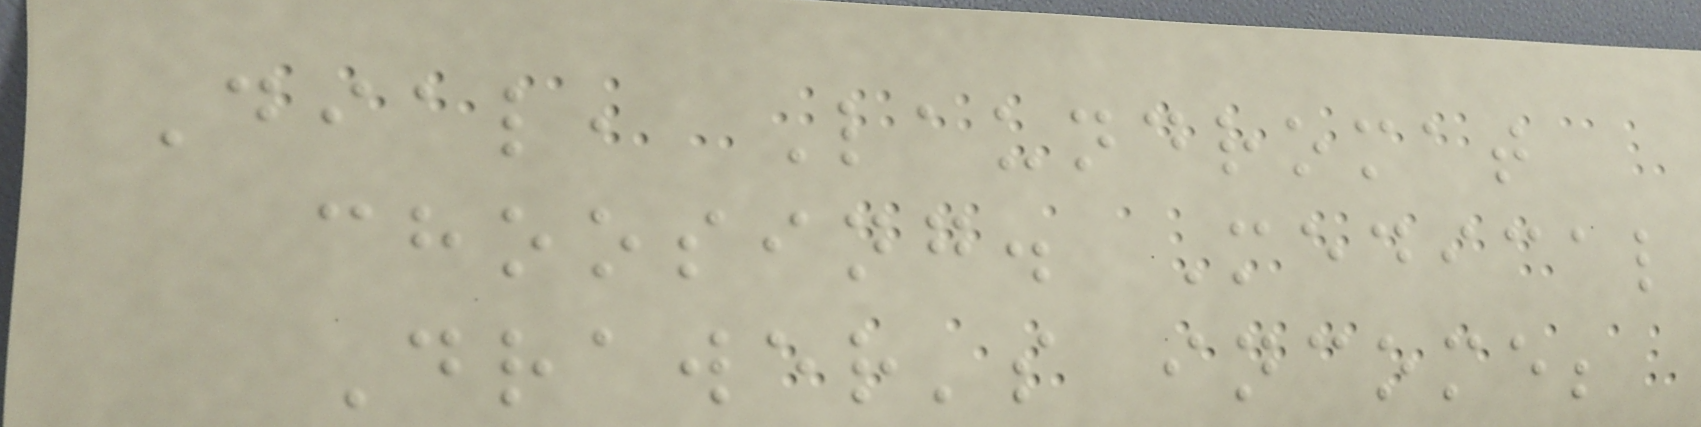Dial, Laundromat
choosing. Medical
Drawer's income;
